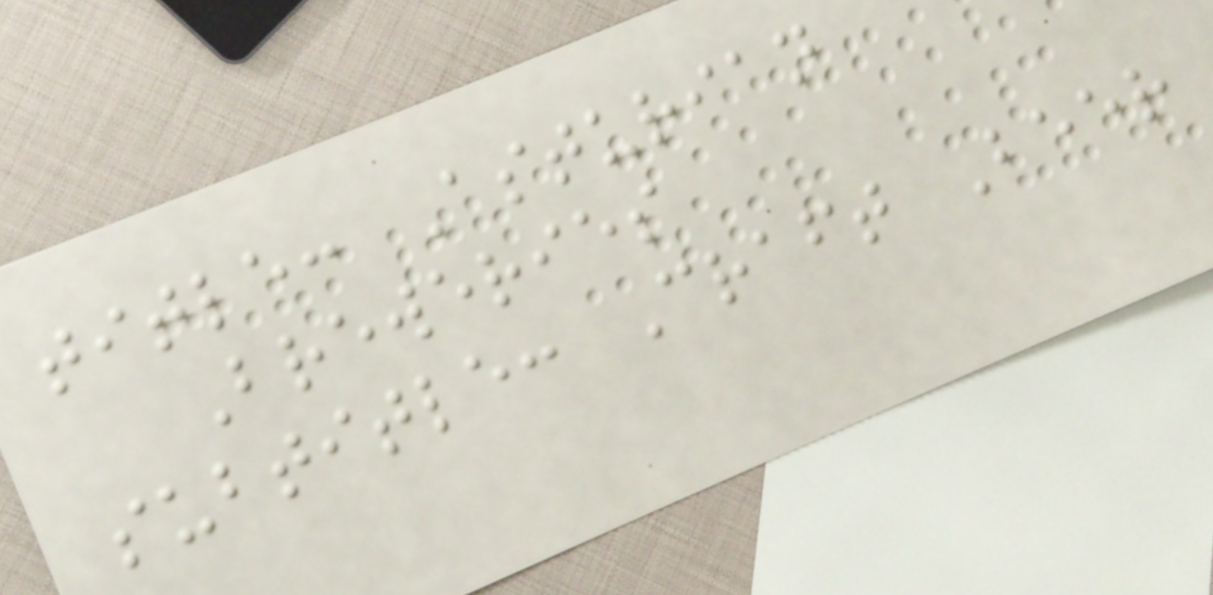title: Asturian
Breweries
subtitle: Craft Beer
